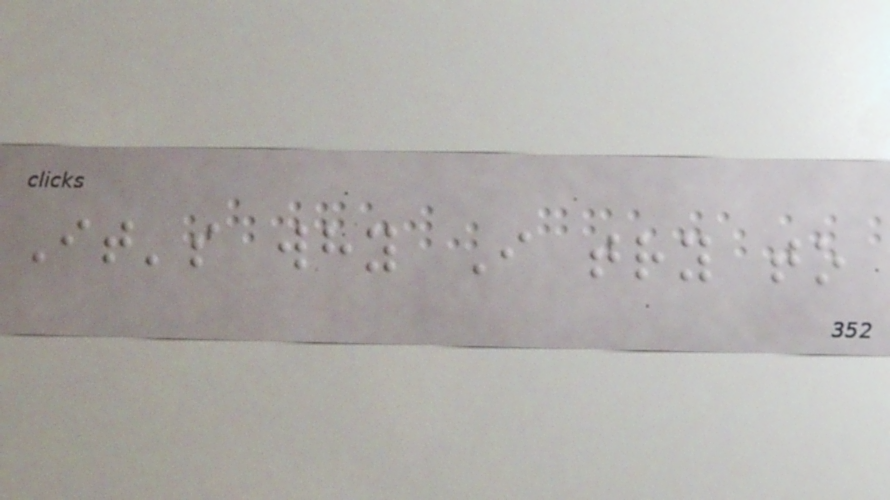It's why I try to
